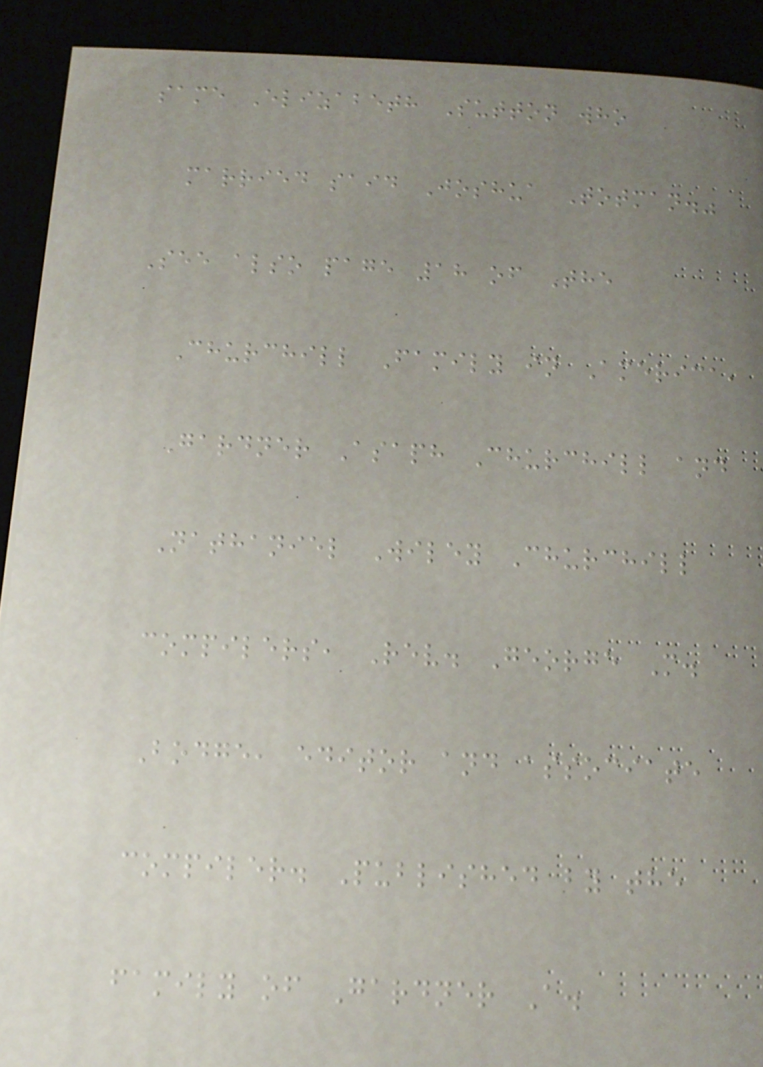same Elizabeth Sutton who
married said Joshua Totman."
See also page 18 of The
Churchill Family in America,
Gardner Asaph Churchill and
Nathaniel Wiley Churchill
compilers, Rev. George M.
Bodge, editor and associate
compiler. Published by the
family of Gardner A.
